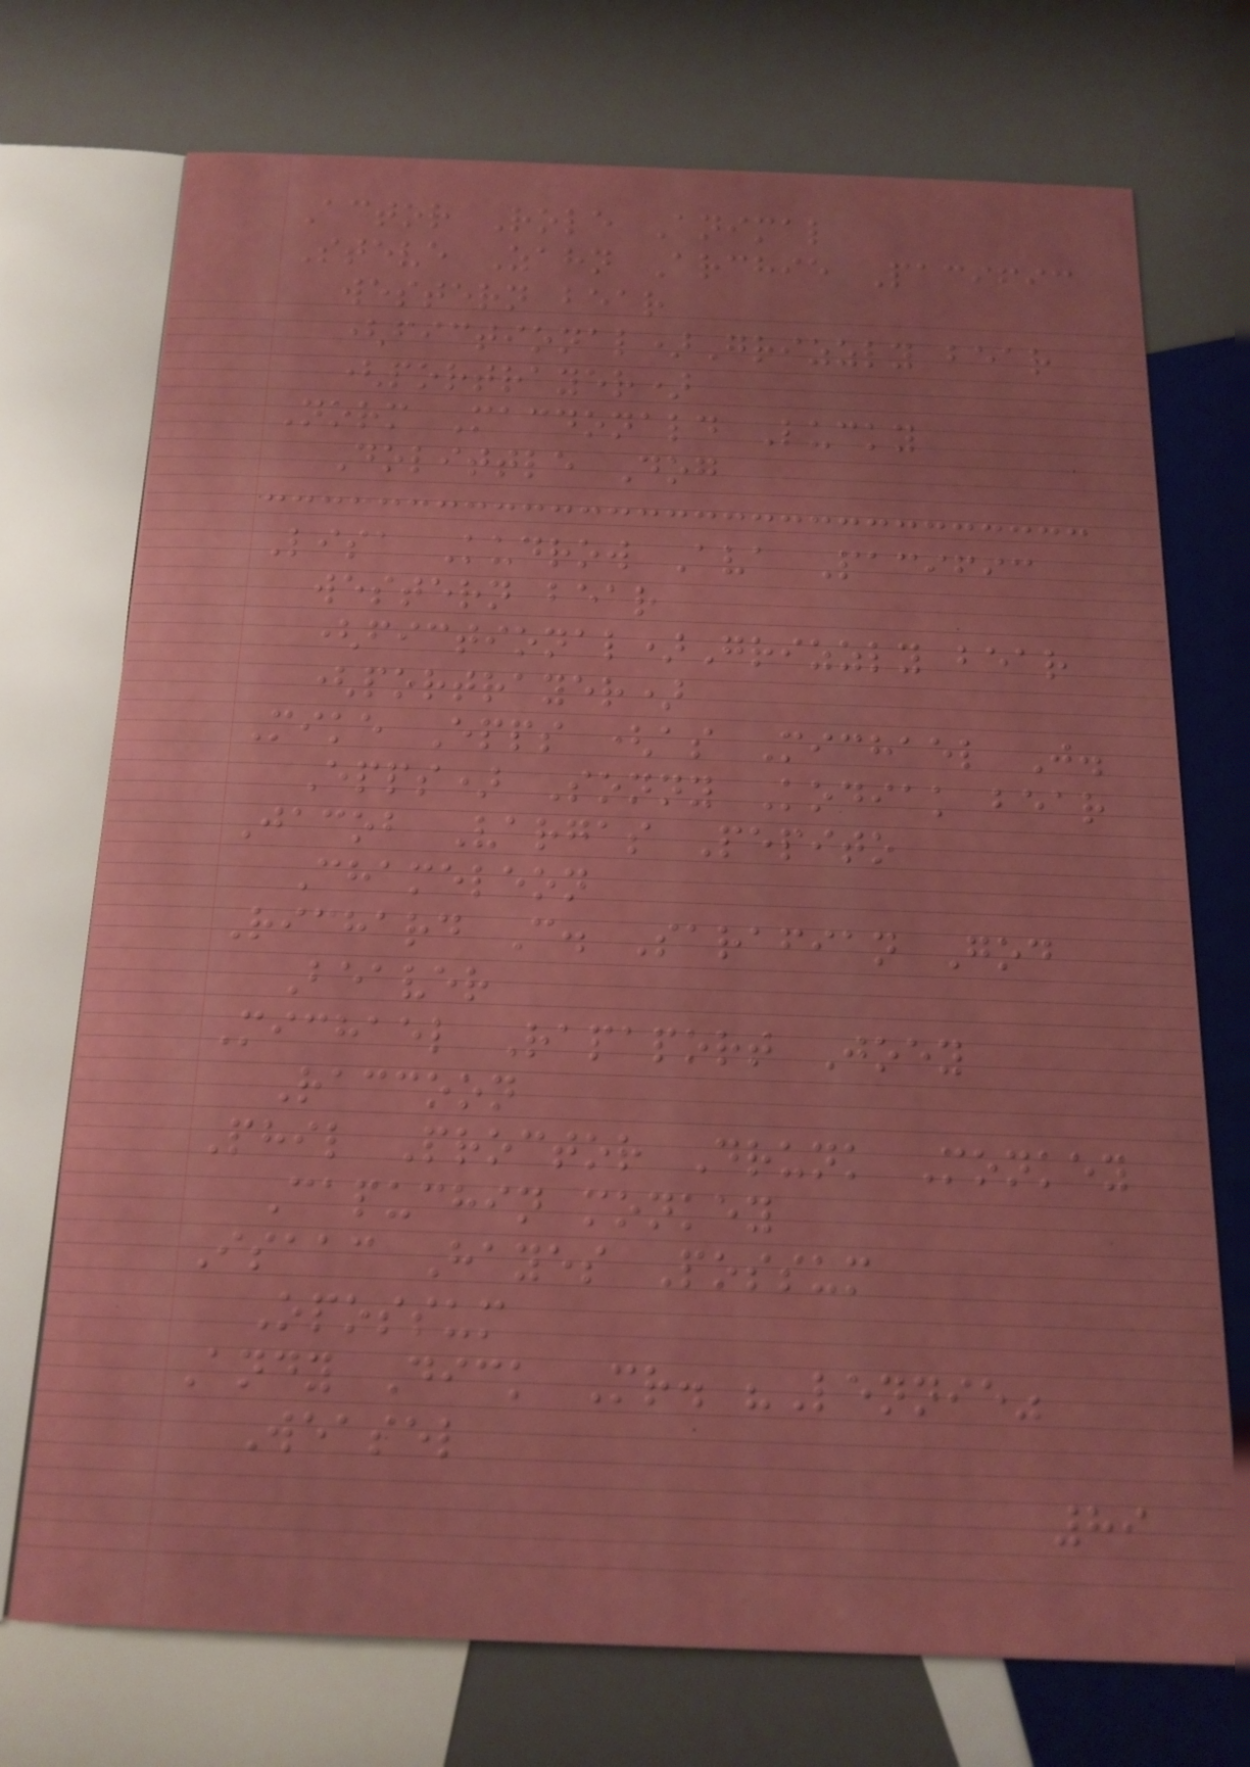Actor Role Animal
Steve Zahn Archie Pacific
western bear
(fictional)Grizzly bear
(portrayer)
Norm Macdonald Lucky
Dolittle Dog
Lisa Kudrow Ava Pacific
western bear
(fictional)Grizzly bear
(portrayer)
Mike Epps (as Michael J.
Epps) Sonny Kodiak bear
Jacob Vargas Pepito
Chameleon
Richard C. Sarafian God
Beaver
Michael Rapaport Joey
Raccoon
Phil Proctor Drunk Monkey
Capuchin monkey
Isaac Hayes Possum
Opossum
Andy Dick Mr. "Lennie"
Weasel
89
